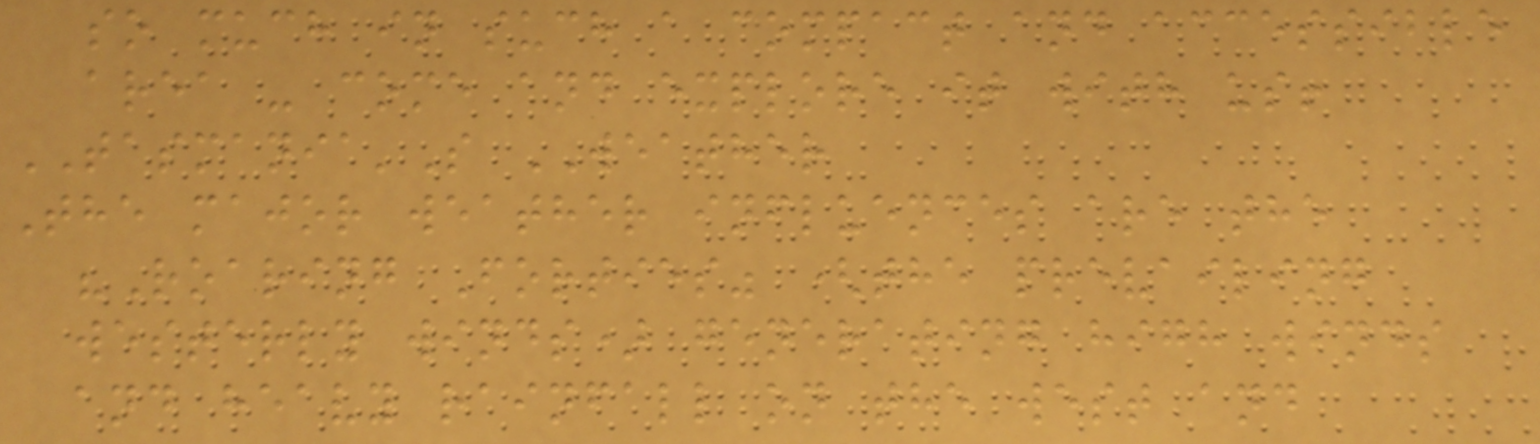so much in such a compact and accessible
area - come and explore it with us!
TASMANIA'S WEATHER
The major weather influences are the
"Roaring Forties" (the prevailing
westerly winds) generating high winds
and heavy rainfall on the west and
